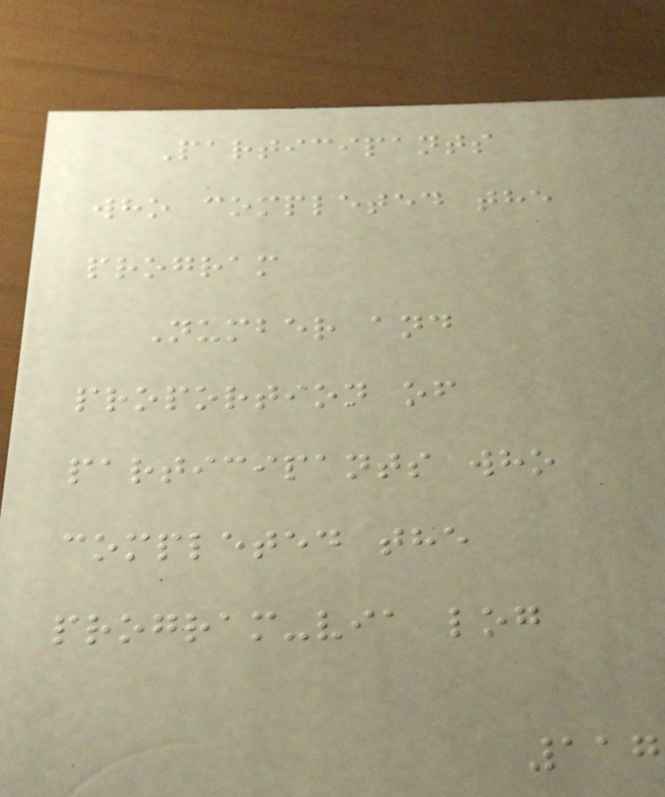Participants
who completed the
program
Number and
proportion of
participants who
completed the
program-via log
117
